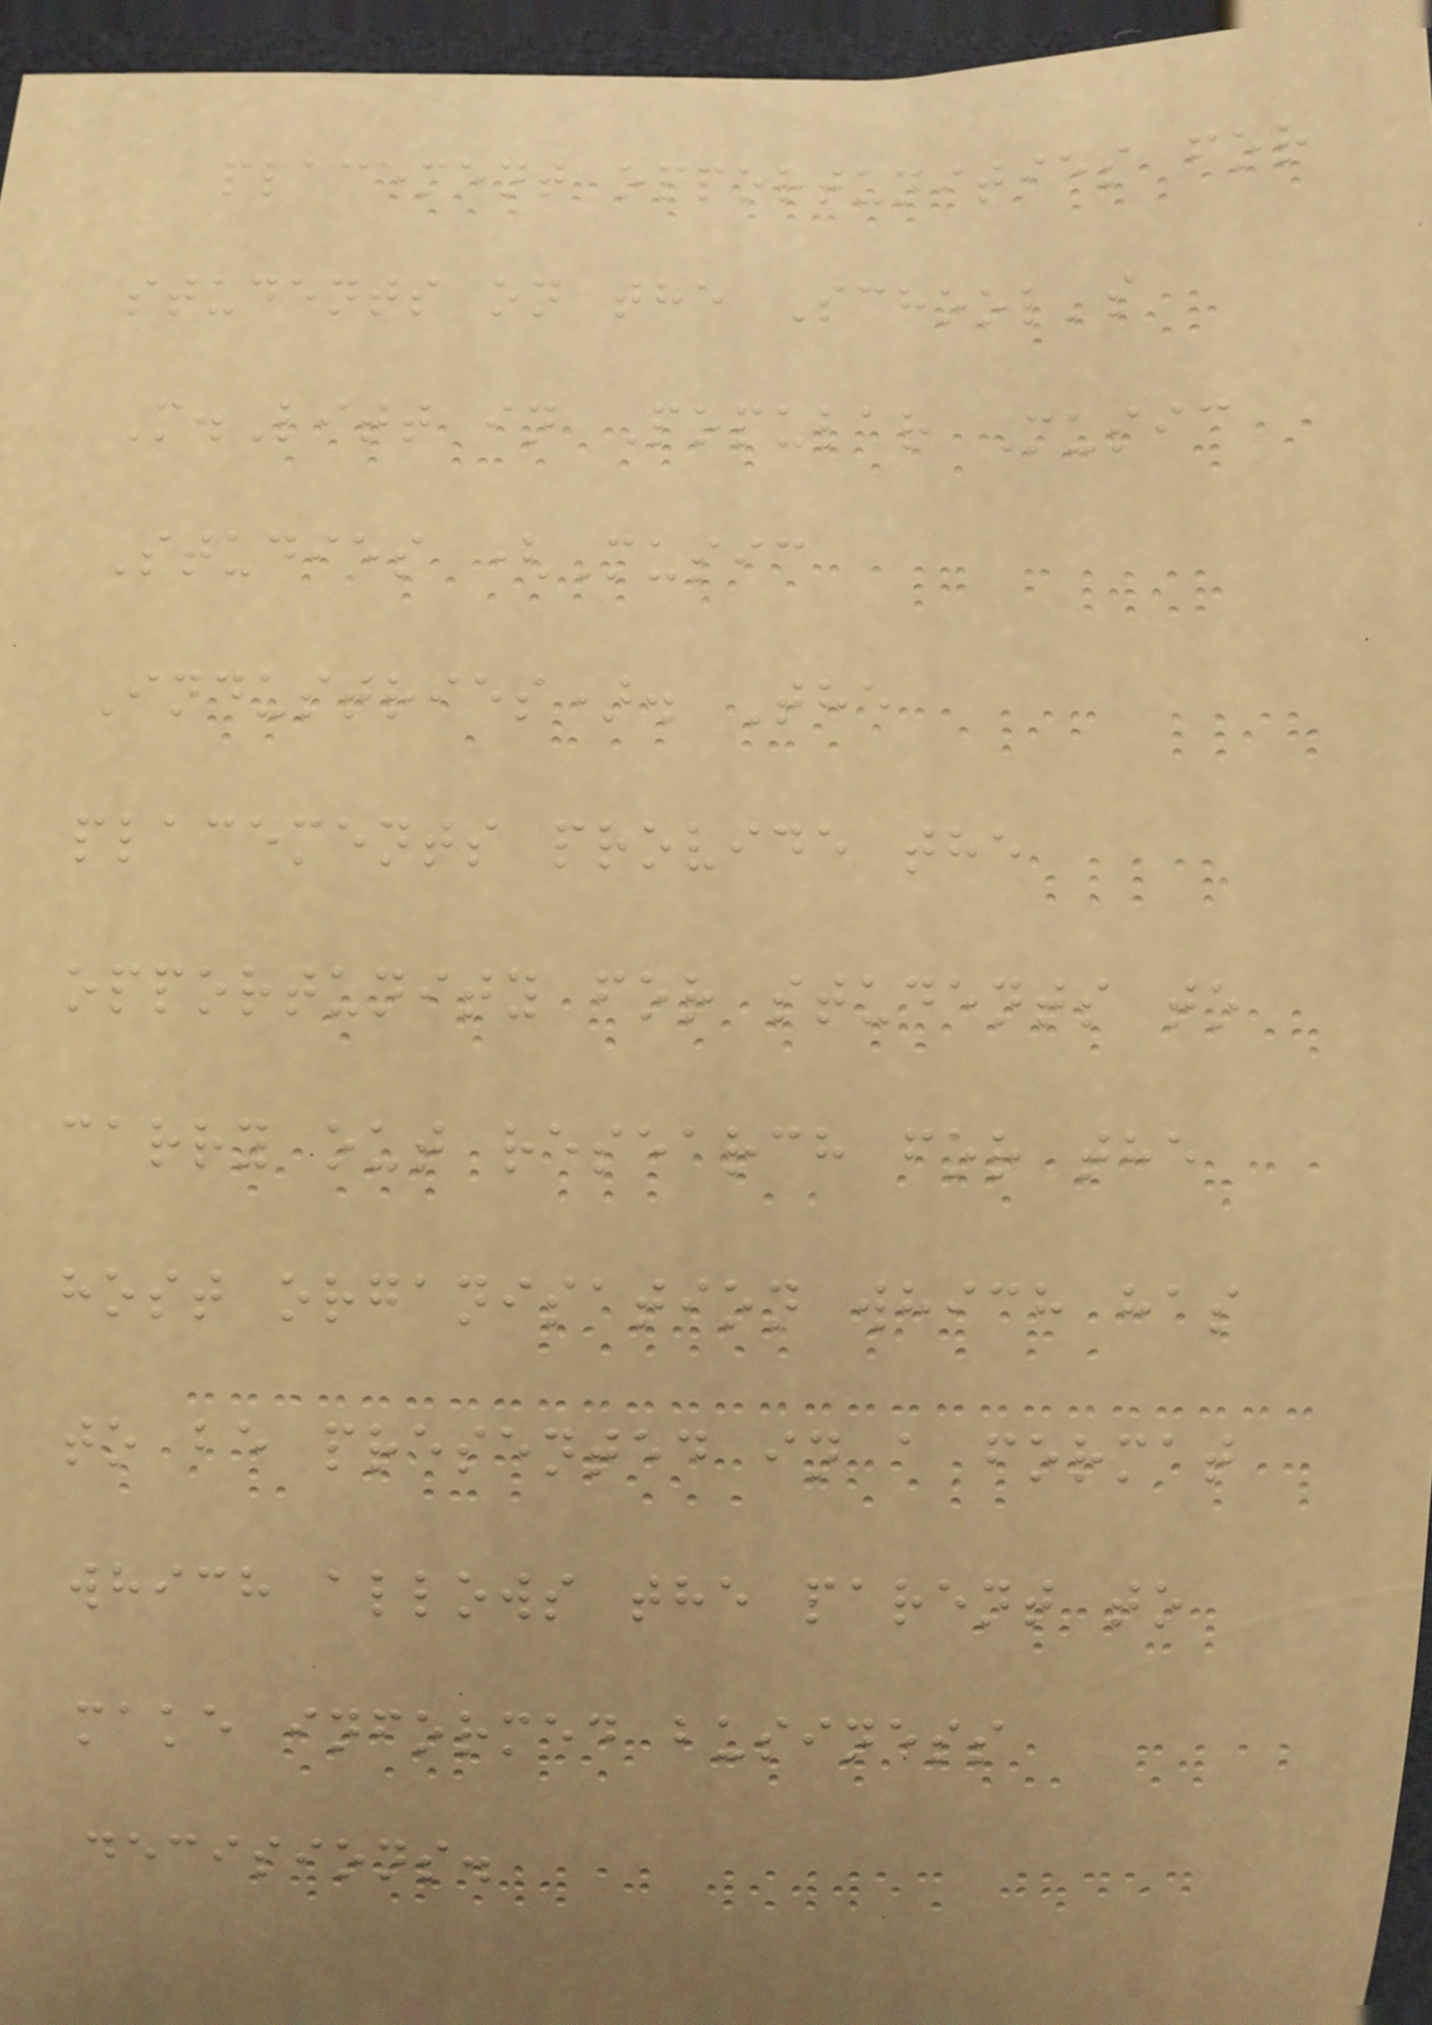placement opportunities for
students on the School's
M.Litt in Popular Music
Studies (Music
Industries). The
placements provide the
opportunity for students to
carry out research for the
host organisation which has
to be presented in a format
which allows the parent to
make informed business
decisions.
